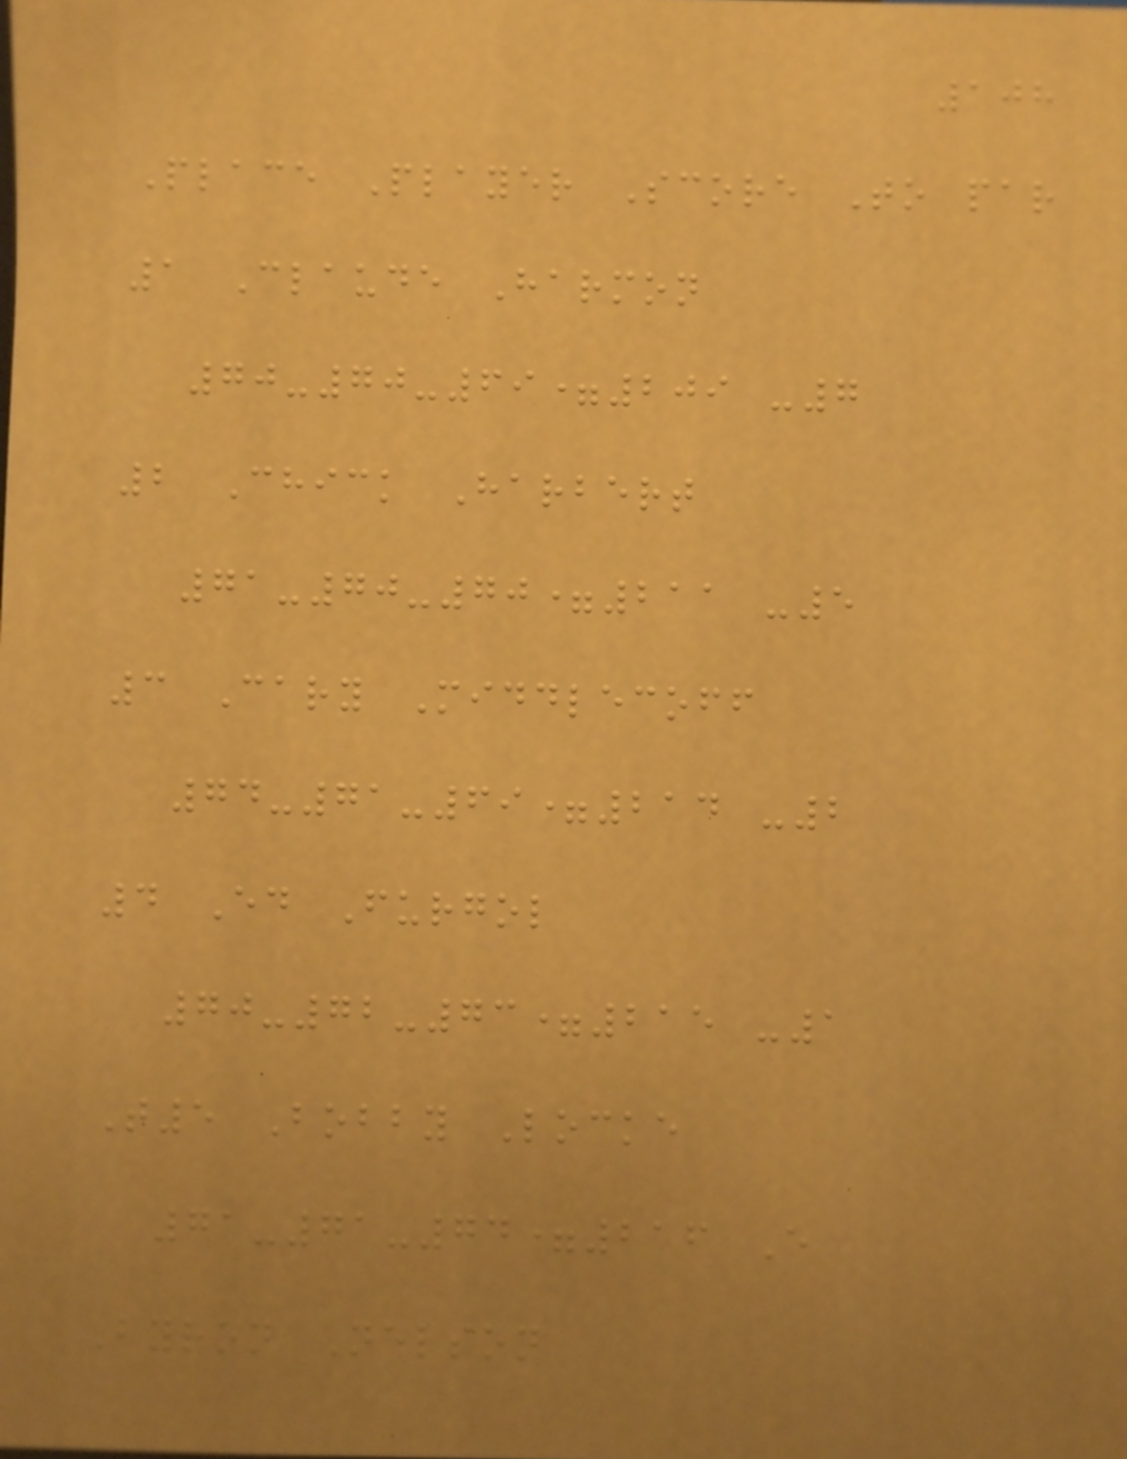108
Place Player Score To par
1 Claude Harmon
70-70-69=209 -7
2 Chick Harbert
71-70-70=211 -5
3 Cary Middlecoff
74-71-69=214 -2
4 Ed Furgol
70-72-73=215 -1
T5 Bobby Locke
71-71-74=216 E
Byron Nelson
